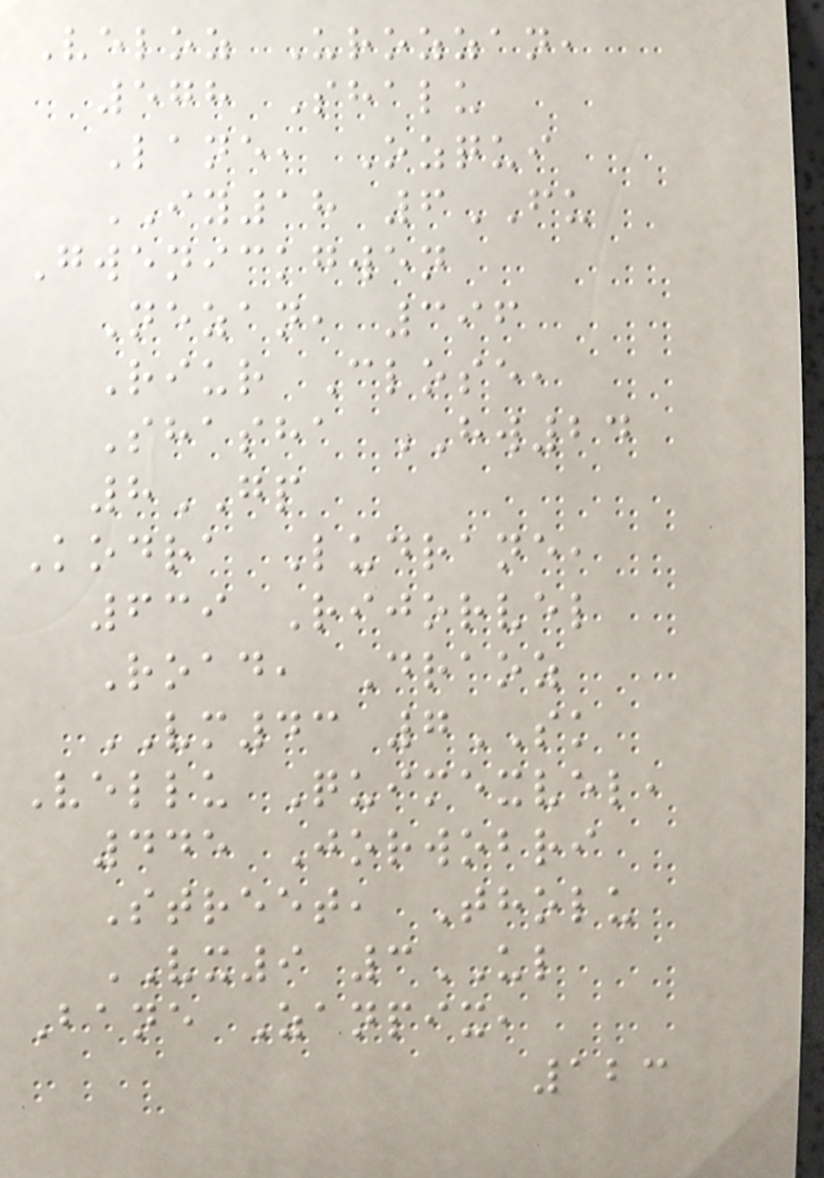Veloz Urozzan,
578 Shalu
Lane, Ozqui
IY18 6FU
Gwenickgwen
Nezan, 396
Riur Close,
Shasha HW24
8GP
Kodra Ludrane,
639 Rijorvel
Road, Draoz
VM43 7SK
Vellu Quimexvel,
445 Jorwobri
Street, Tholu
VX9 3UL
Bane Zanpix,
123
